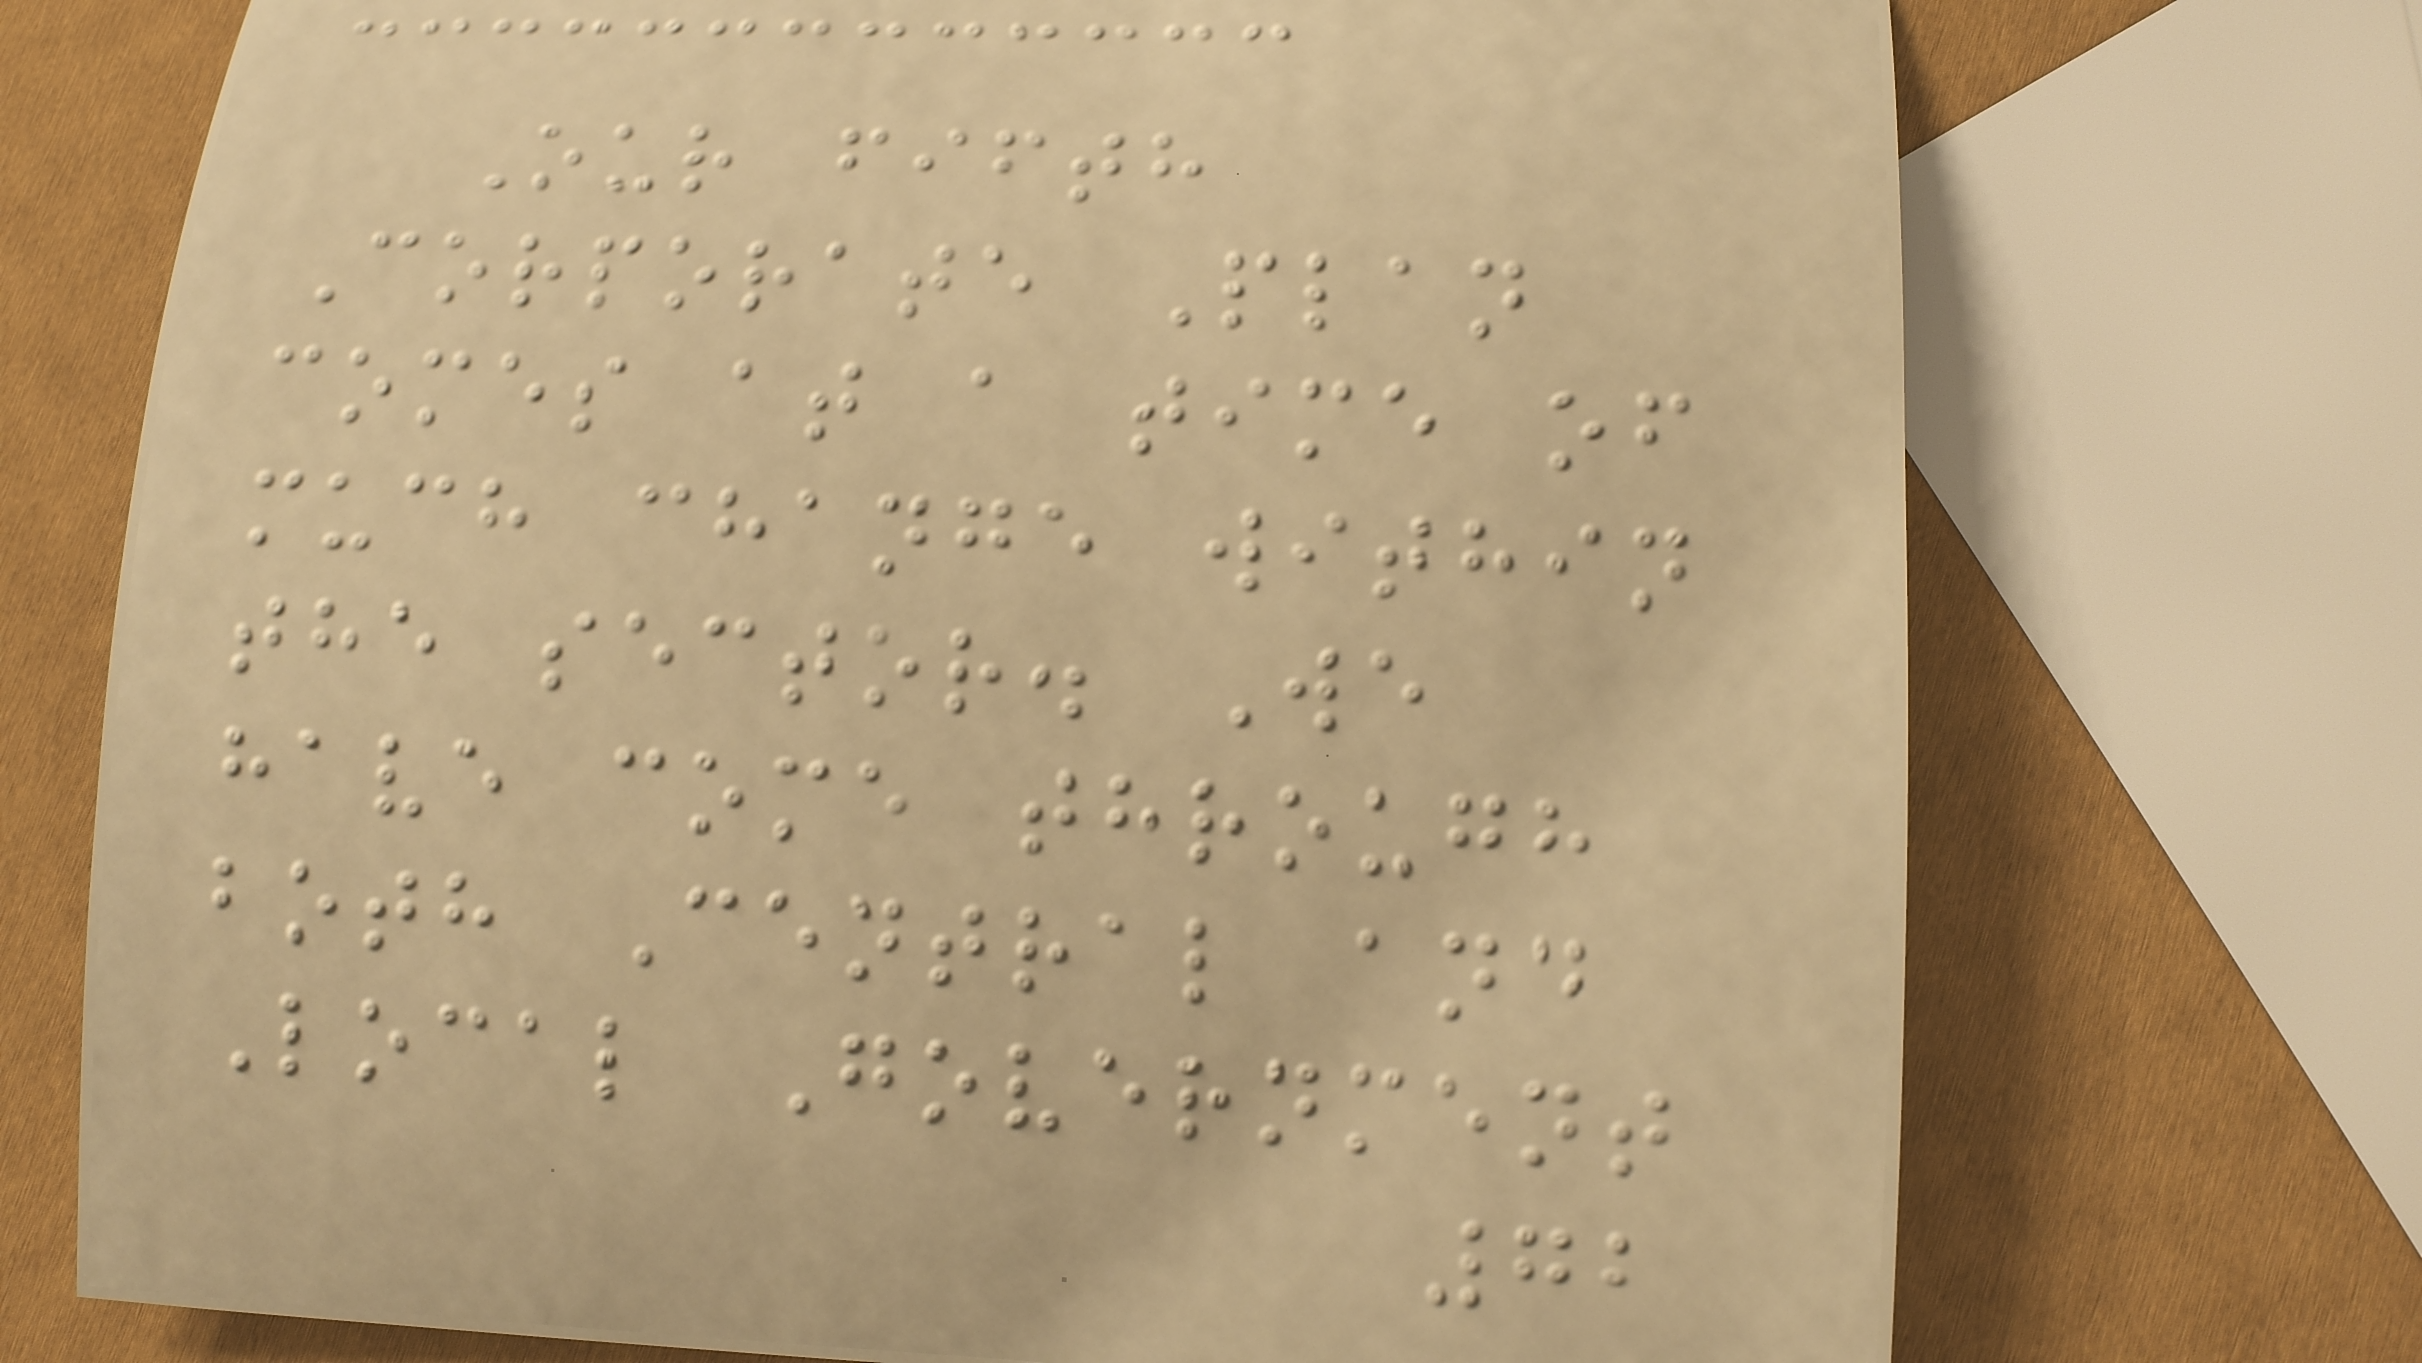Our fifth
Corporate Plan
comes at a time of
much change within
the sector. We
have come through
both Central and
Local Government
72
